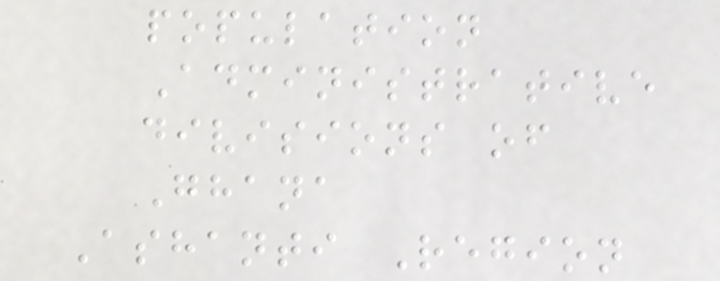population
Administrative
divisions of
Ghana
Ashanti Region
